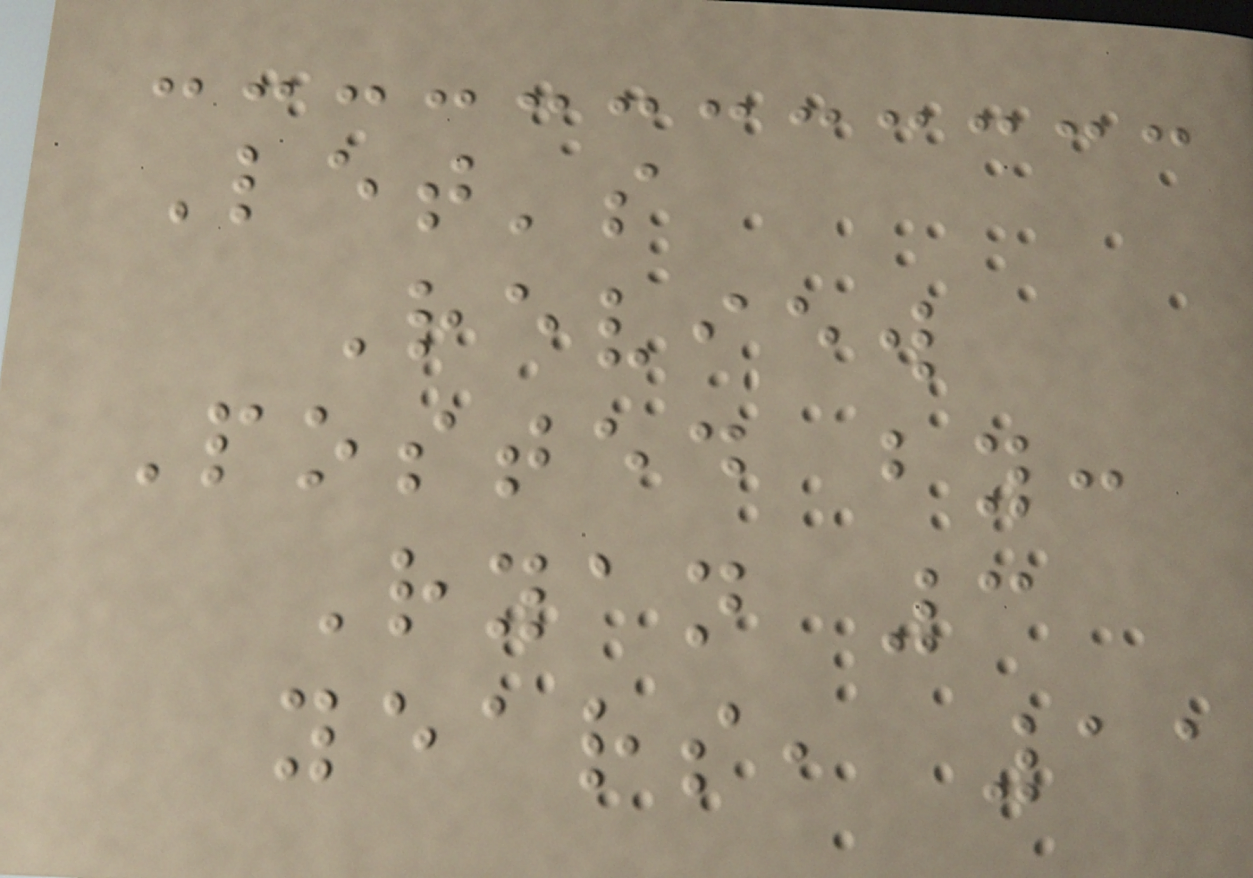Let's
Review
Posted by:
Ryan 3
years, 11
